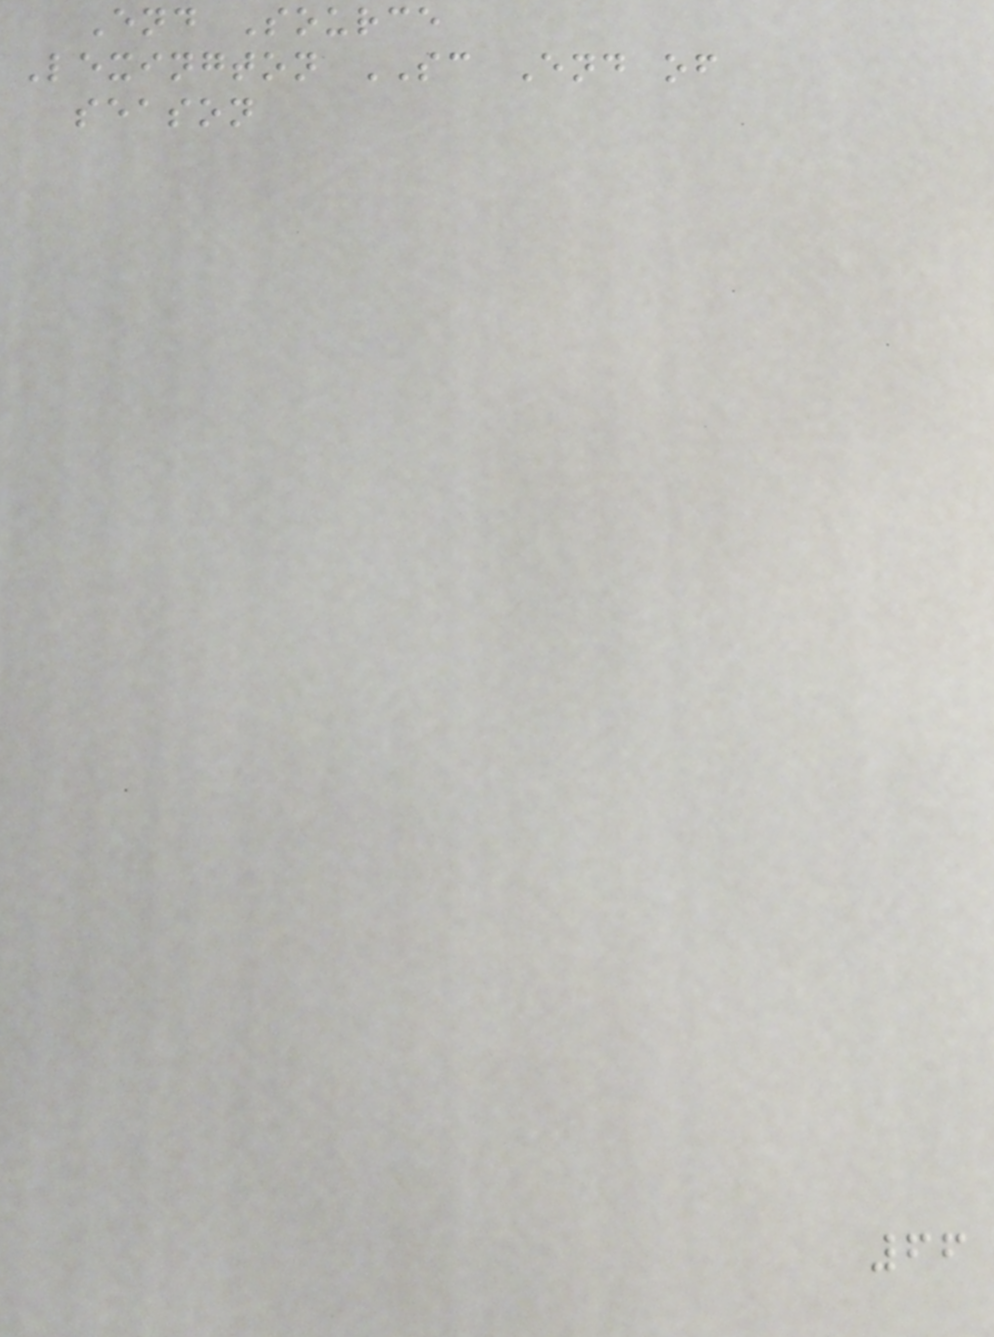End Source
Lexington SC End of
season
66
